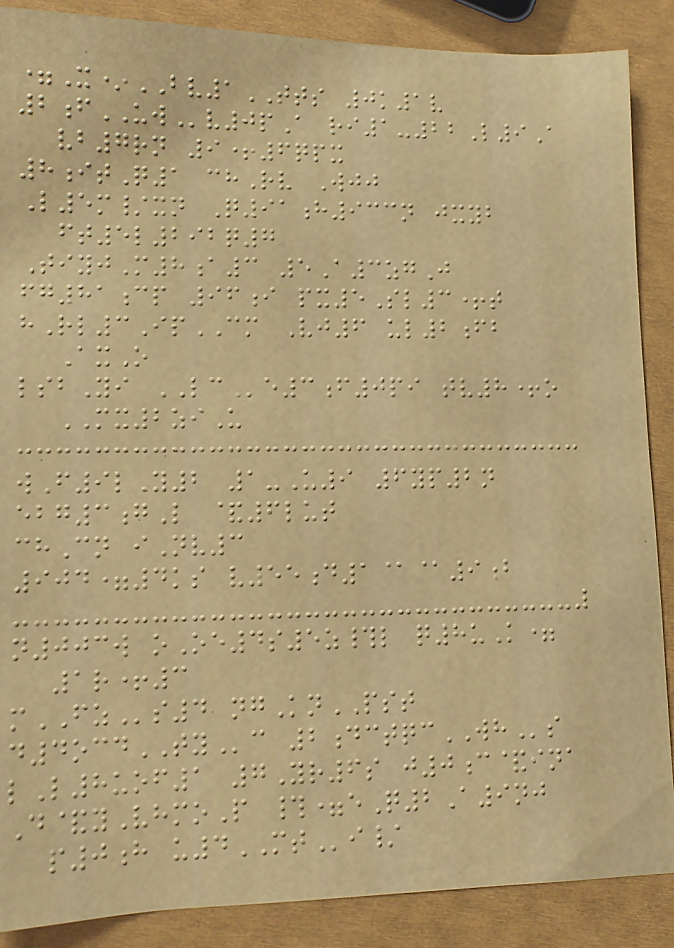=X*BV1TTS 0k1v
2fUWv0pA ri1-22L9A
vb7rn 9+6qpx
8itQ1 chRv Wjj
L5m/xn Q91h933n jxyb
ft5l292q7
TiyjM8a3 5A3zgJ
fg81cp 96i px5Sl3+t
hRl3IpCM Vj6 ul2fb
AxO
lsbYi LCe3f0pi tv8+o
MX2ziU
wF9lY2 1-U9 6yp2n
ebg3gL &6lut
chCn iNv3
904=4ks v55d1@@9b
n003w oOe4s5z#l q8uK=
1r+3
mFZs4 ngKnPST
d4ocdTYc 2dctqcWHs
lL8uof1 7Yr6s j0c&ina
D&yVhmoP #=eQ2A9nj
p0h u4MTi/
